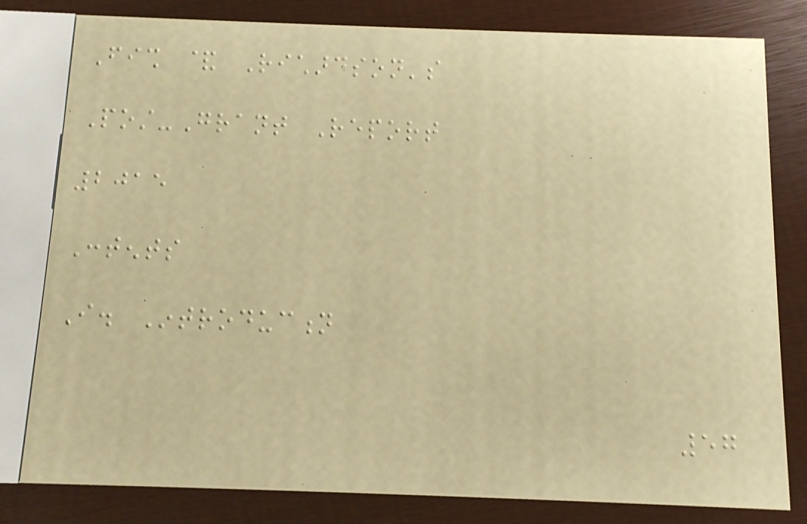Fish & Richardson's
Post-Grant Report
2015
Contents
I. Introduction
57
